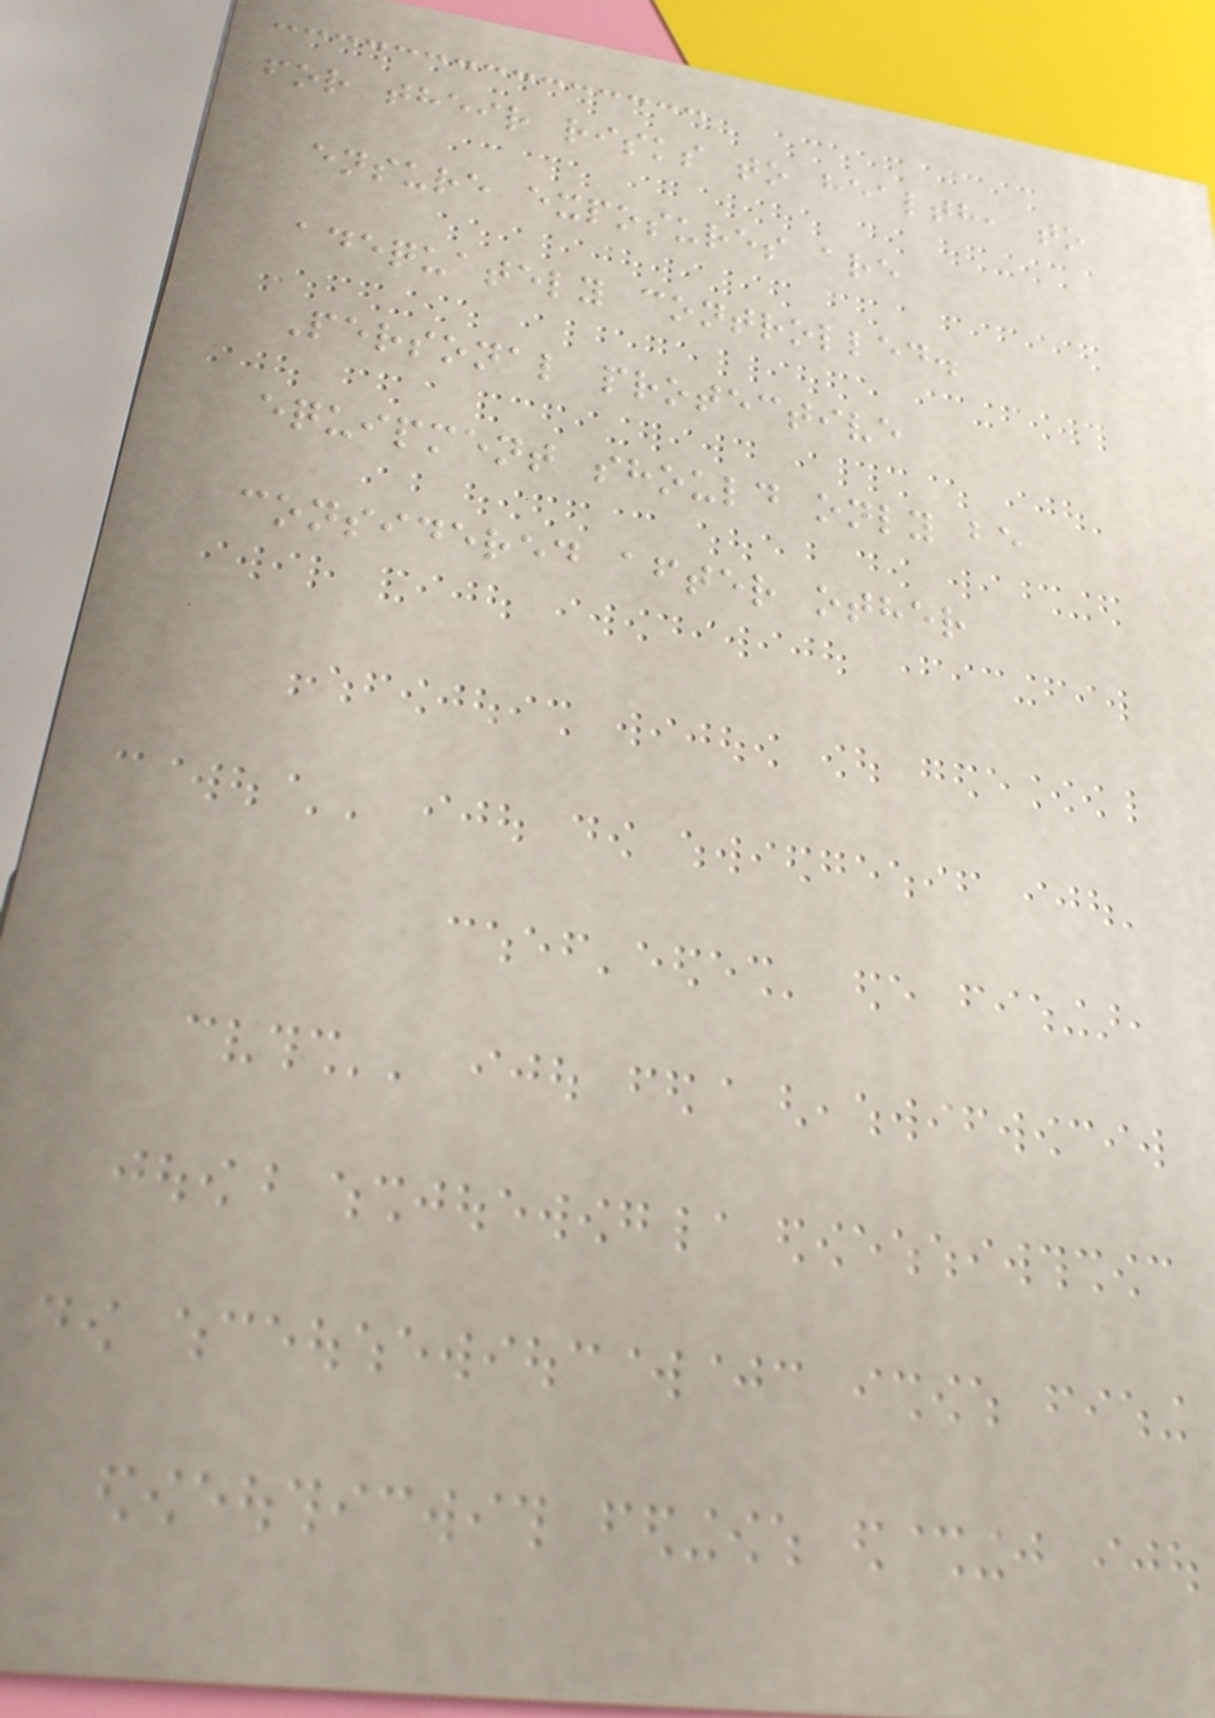for their risks to health, to
ensure exposures are
adequately controlled.
Personal protective
equipment should only be
considered after other
